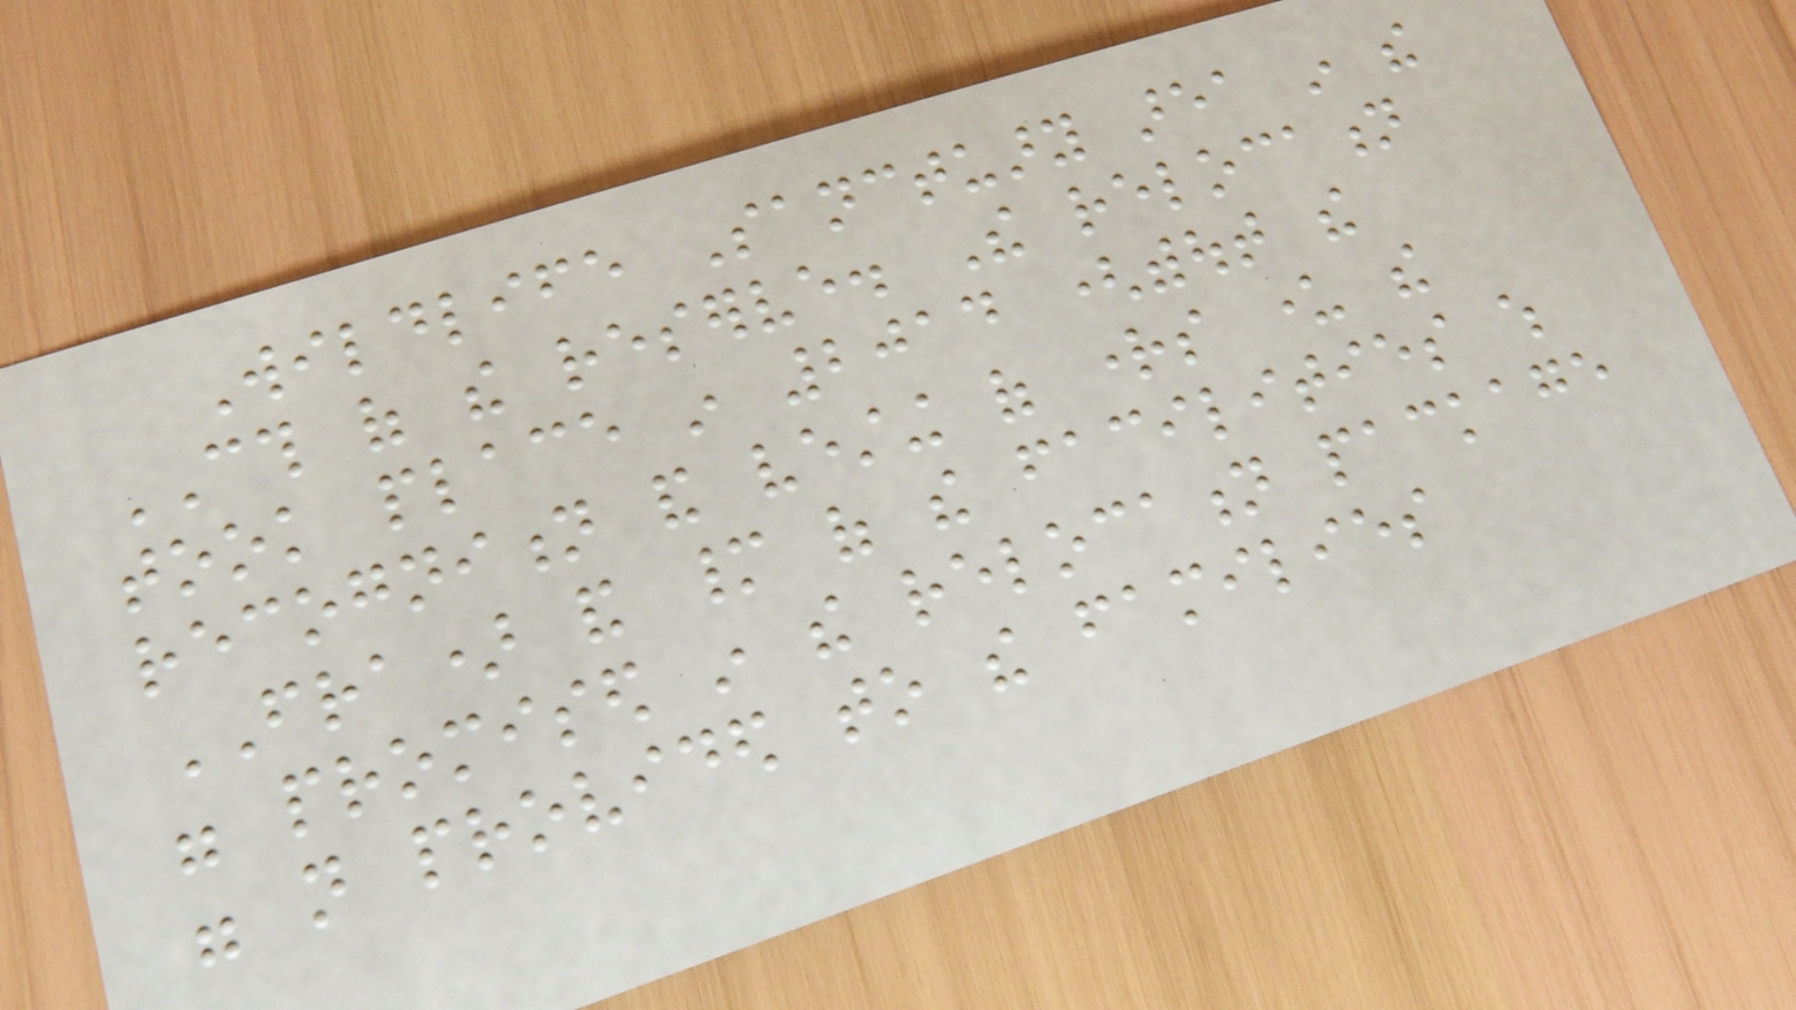Wildlife Sanctuary area in the
CTH of the reserve. The relocation
took place in 2014 (without the
recognition and vesting of rights under the
FRA) and many of the facilities which
were promised in the relocation package
were not provided to the families
